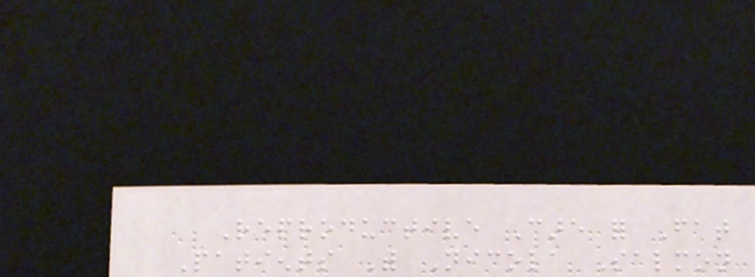Reproductive Care for Fat
Patients With Nicola Salmon
